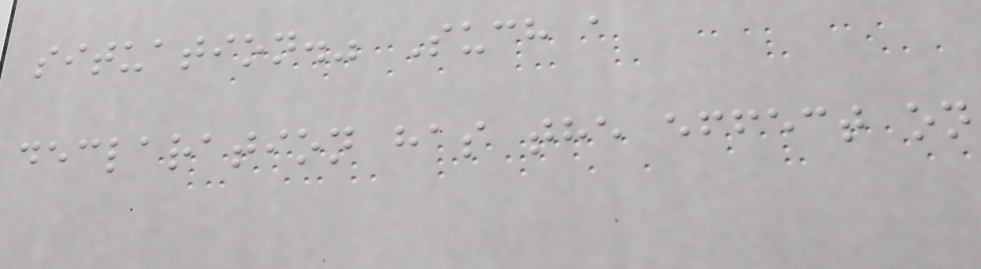situation." Such a
declaration has the effect on
